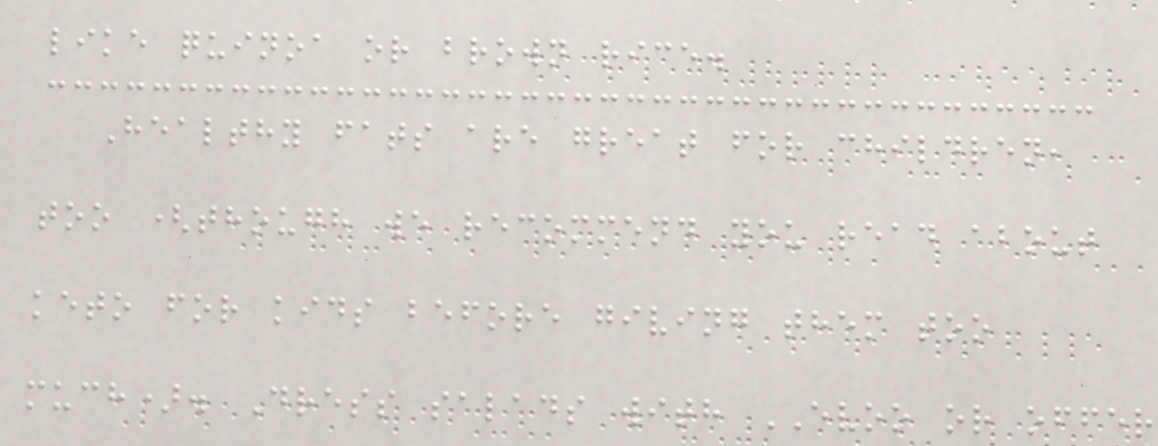like quinoa or brown rice.
Healthy fats are great for children,
too (though we recommend you read about
keto for kids before giving them too
much). Dress salads with EVOO or offer
